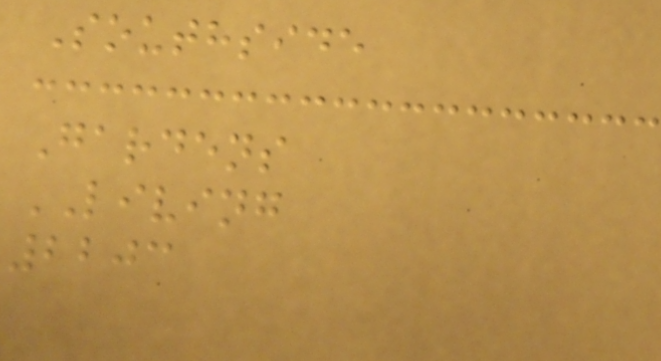Southside
Gardens
LIVING
2203
